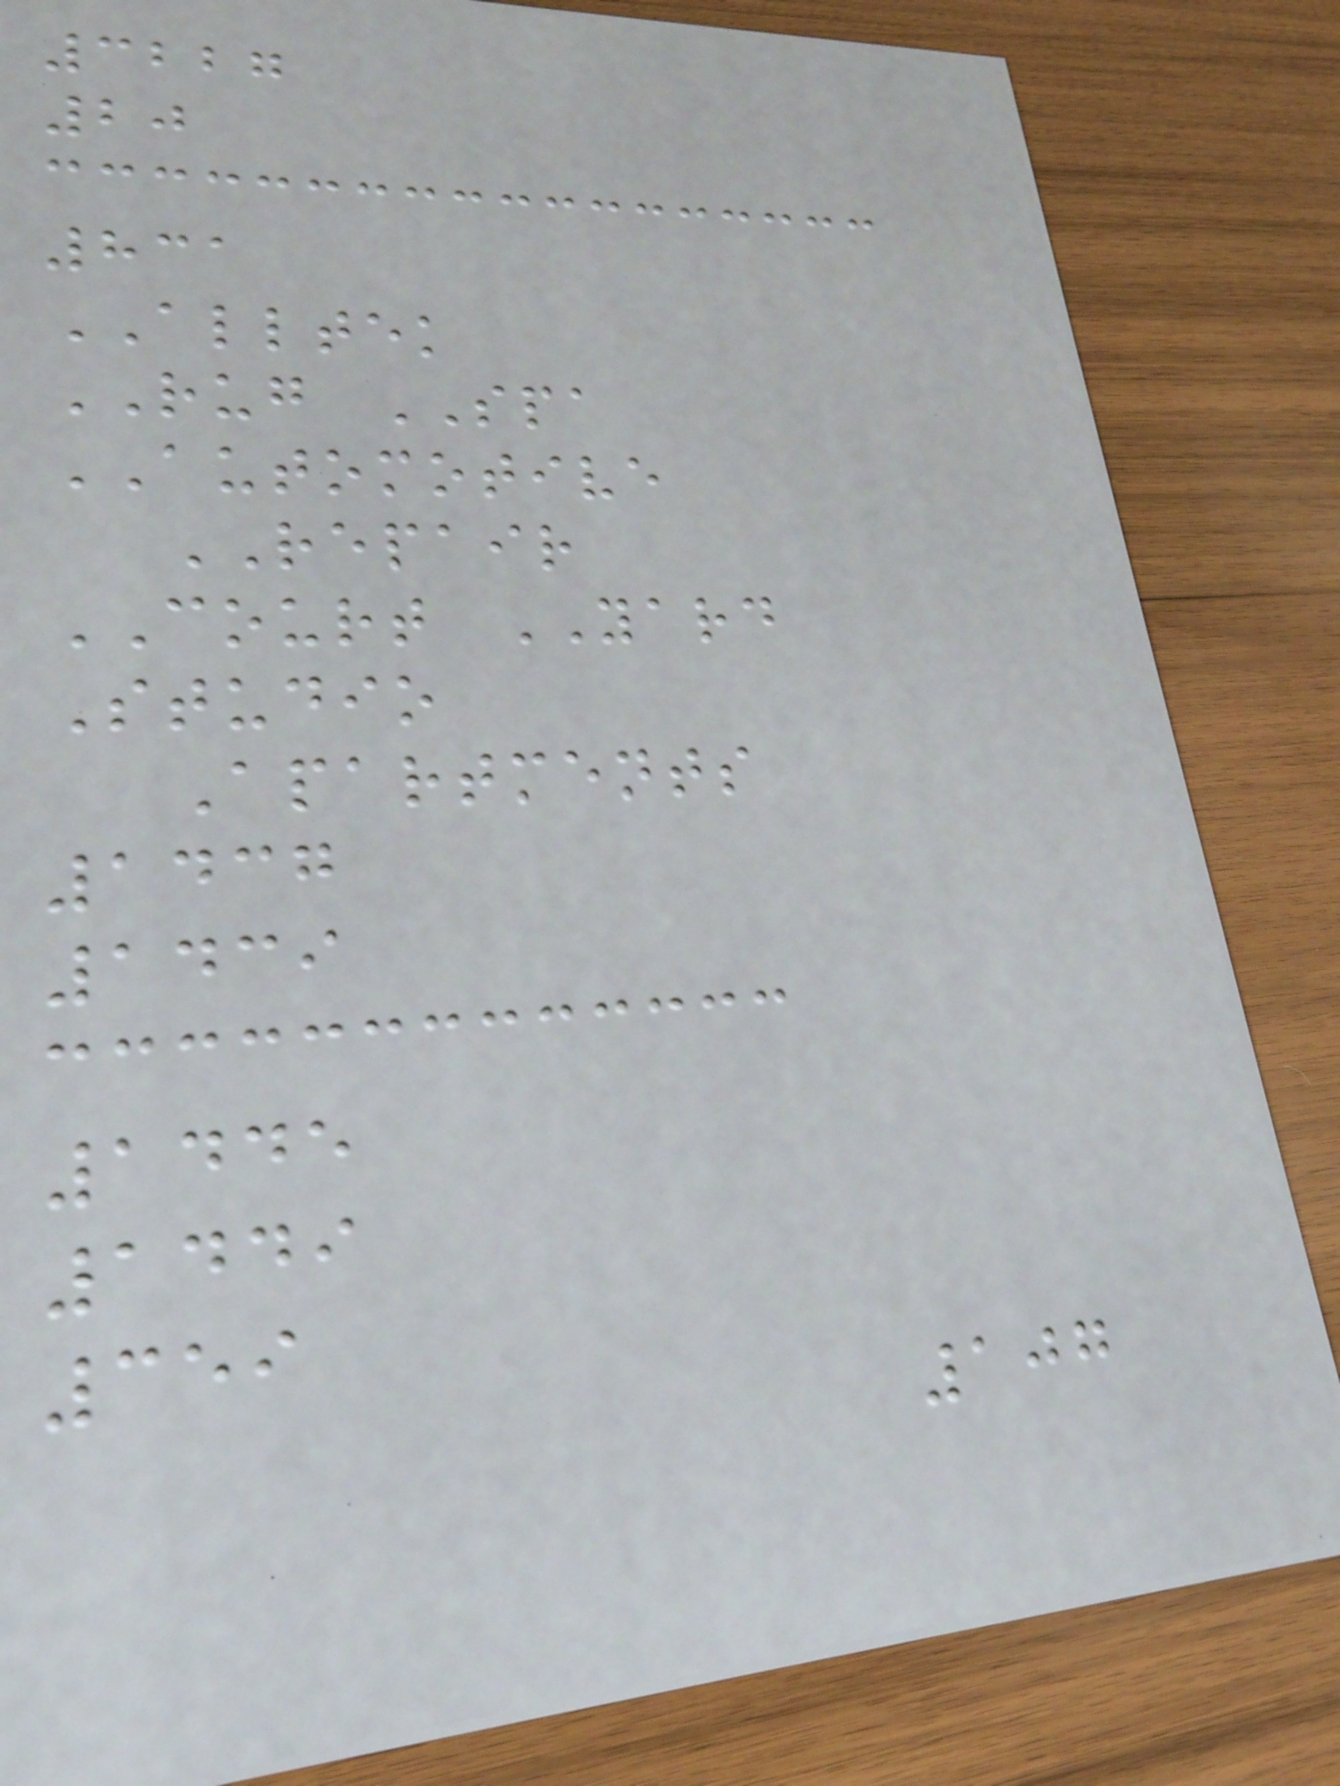3227
20
831
ALLTEK
RUG SPA
AUTOMOTIVE
REPAIR
COURT YARD
Studio
Apartments
1437
1439
1445
1449
359
107
